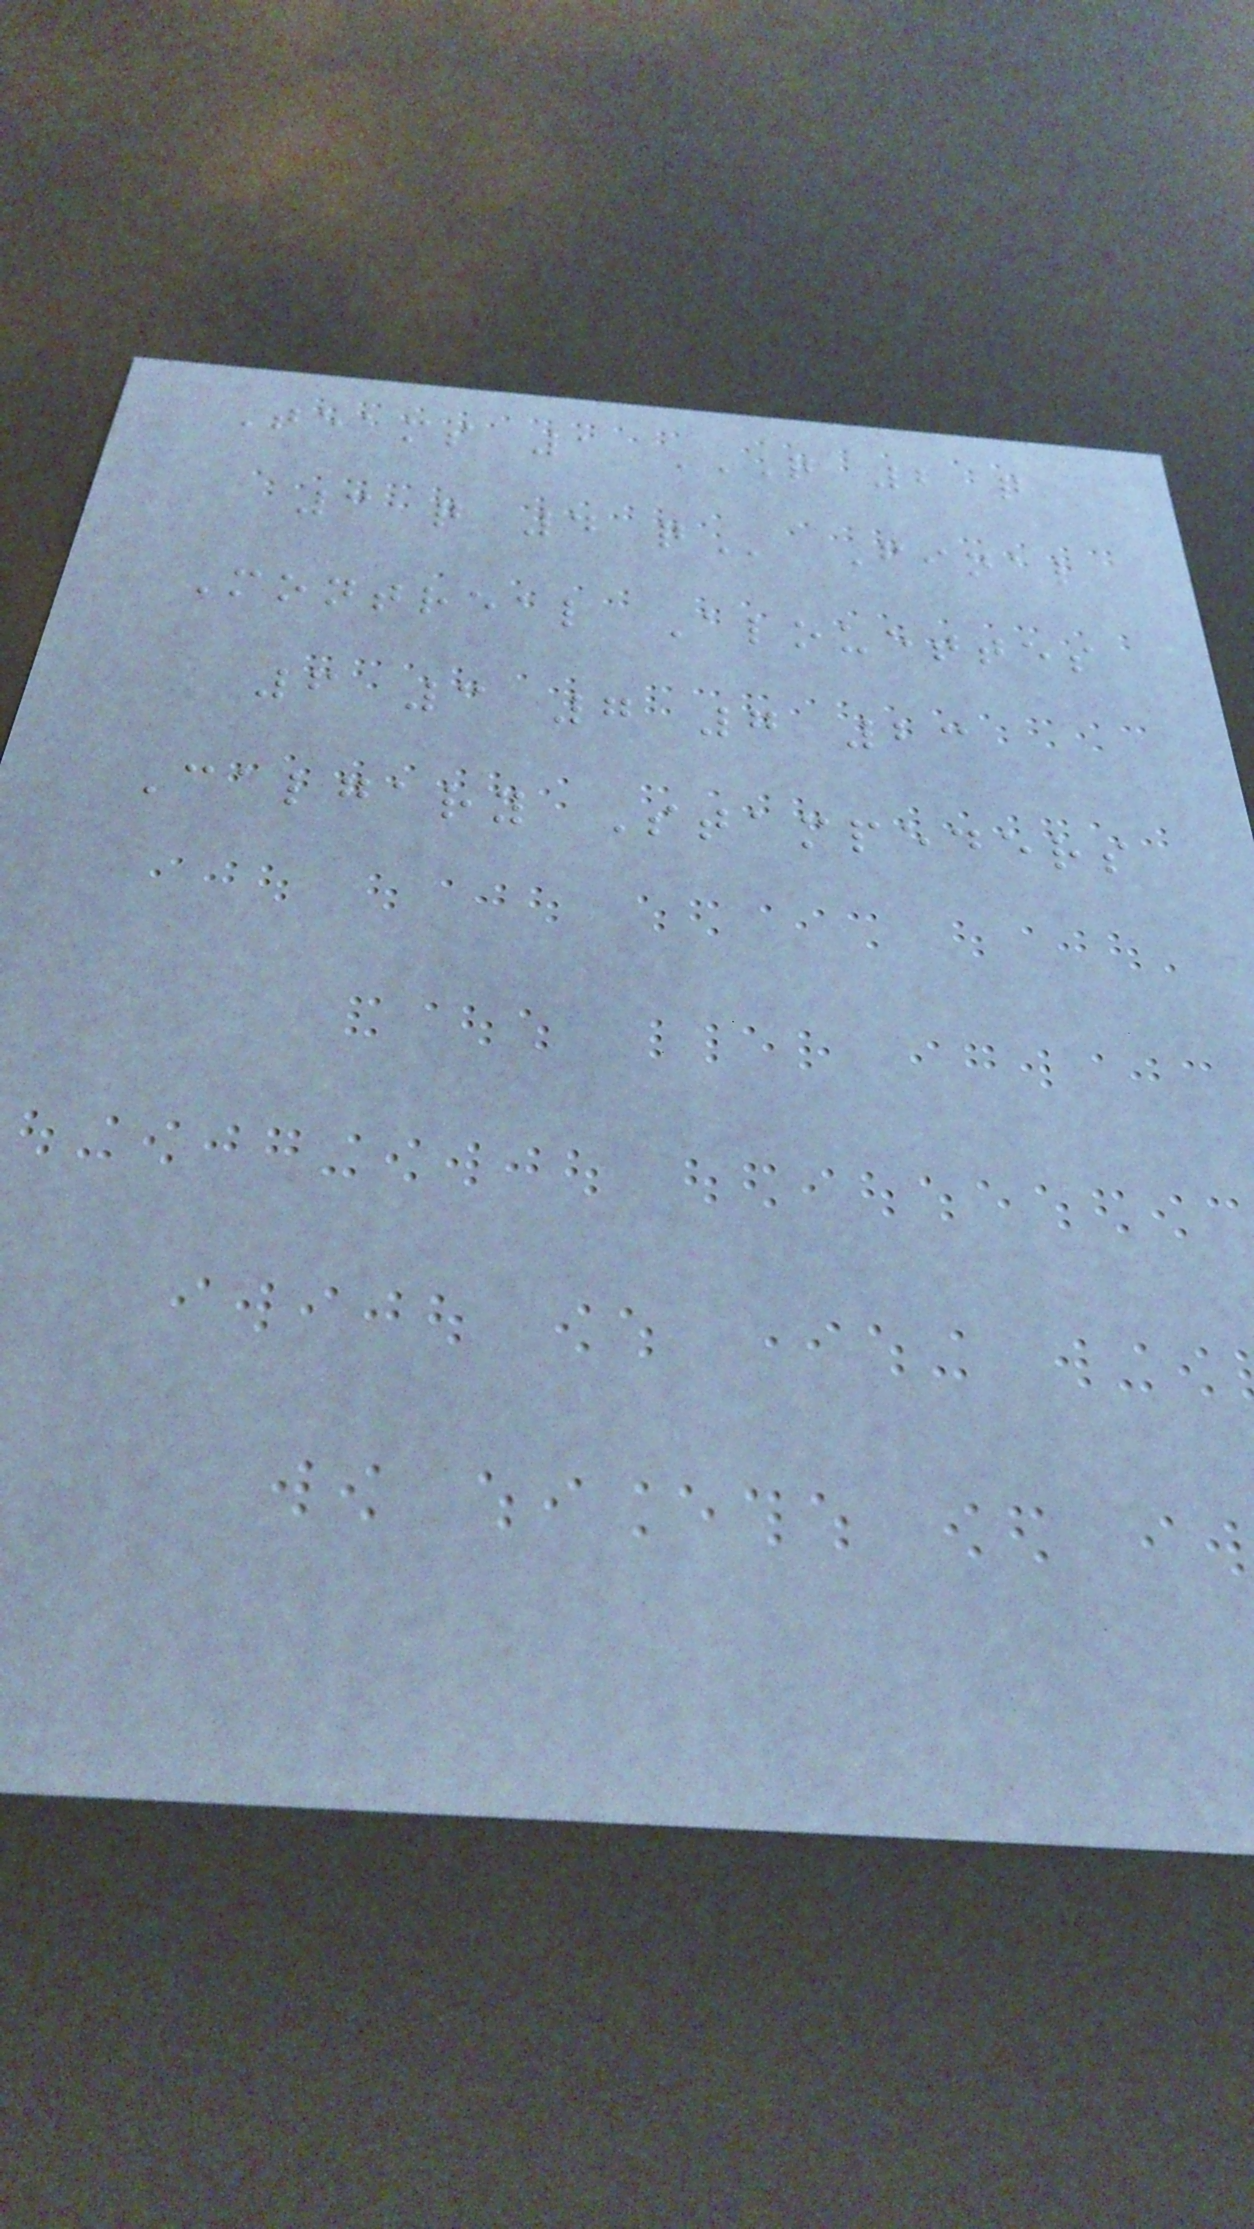Teams 1 Q 2 Q
3 q 4
Montreal Alouettes
6 3 7 7 23
Calgary Stampeders
